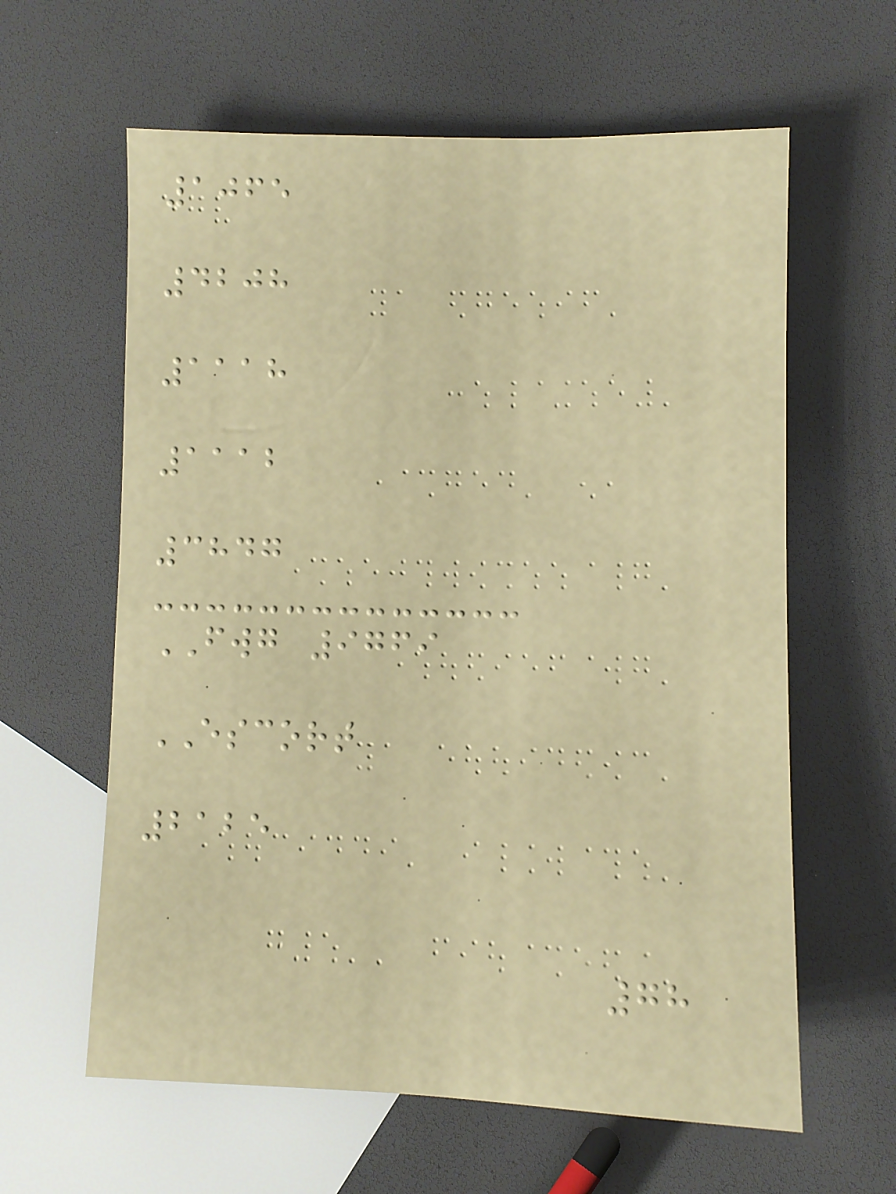1065
4208
1118
1112
3847
FWG 9769
ESCORT
2125
78
